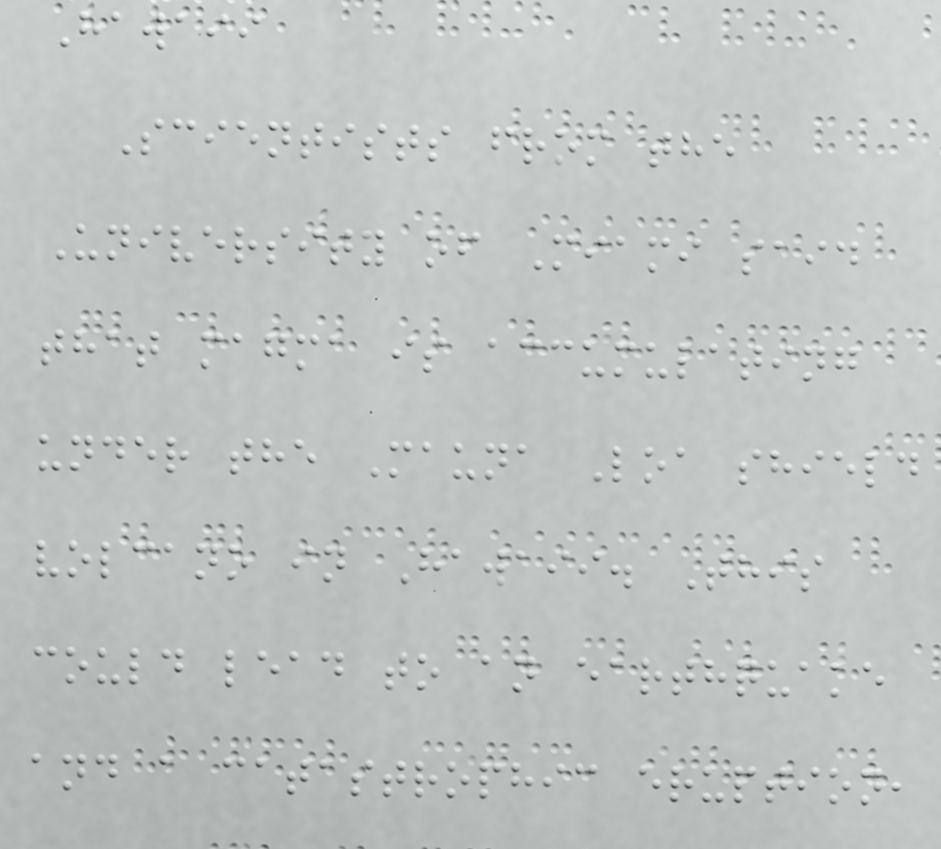Hawaii
Scientists from the
University of Miami said
that magma is accumulating
under the Mauna Loa shield
volcano in Hawaii. This
could lead to an earthquake
and a catastrophic eruption,
